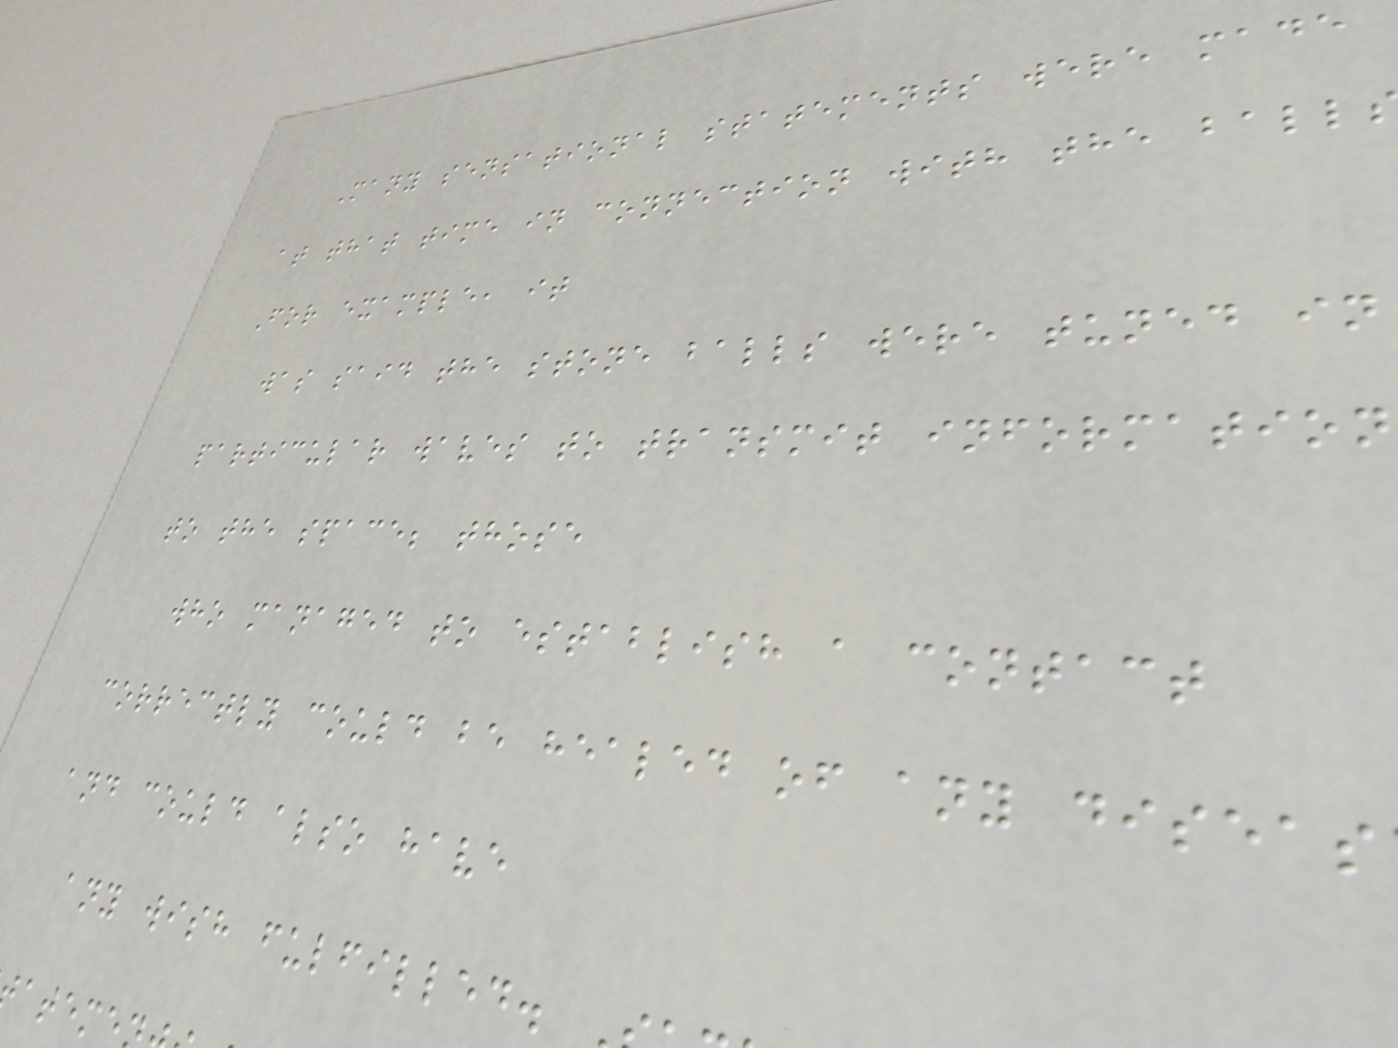Many sensational statements were made
at that time in connection with the ball
For example, it
was said the stone balls were tuned in
particular waves to transmit information
to the space; those
who managed to establish a contact
correctly could be healed of any diseas
and could also have
any wish fulfilled.
